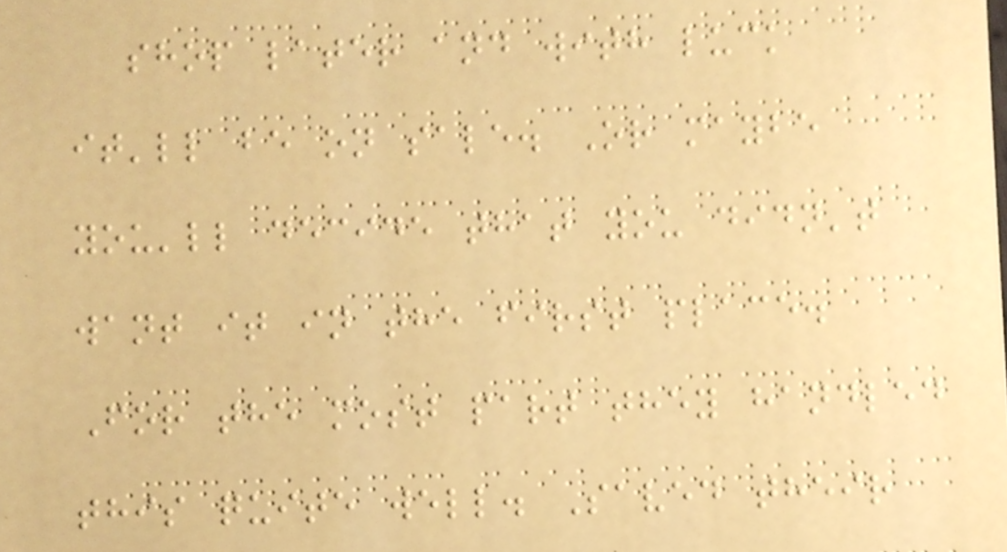shop later and with luck
it'll be on sale. Or maybe
you'll decide that you didn't
want it in the first place.
For the most part they handled
this quite well. Saved their
